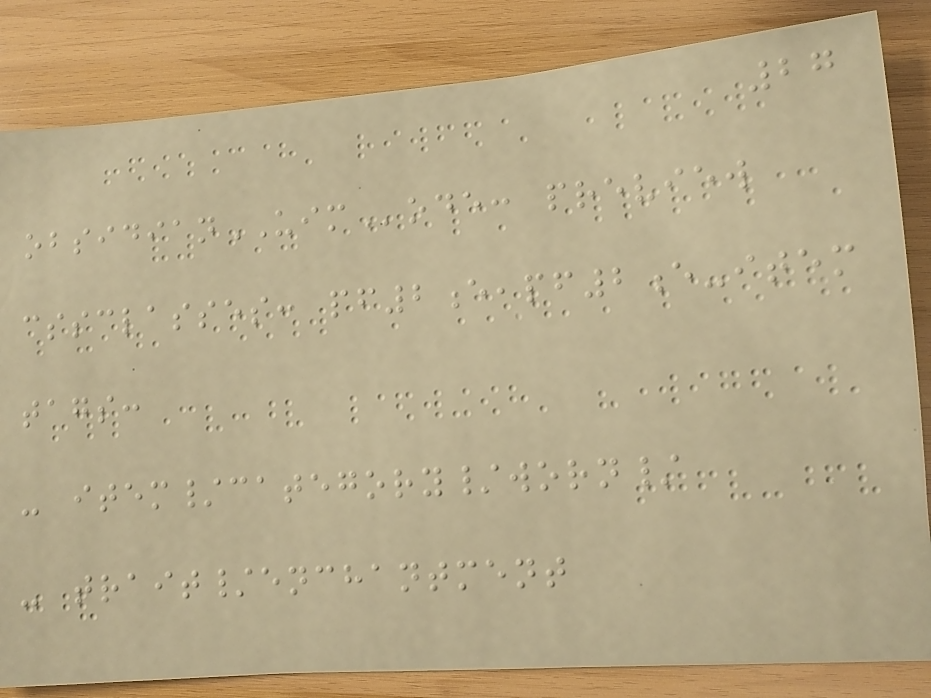27
obsidianUIMode: preview
cssclasses: pf2e,pf2e-item
tags:
- item/category/worn/
- trait/enchantment
